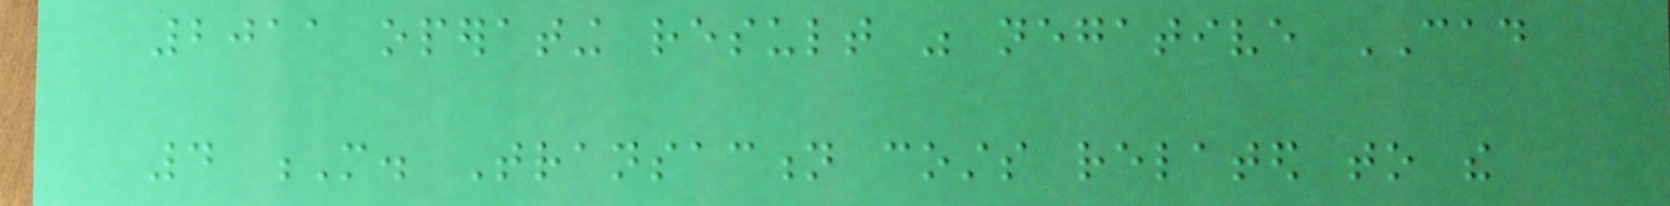2011 operating result was negative CAD
4 M. Transaction costs related to the
